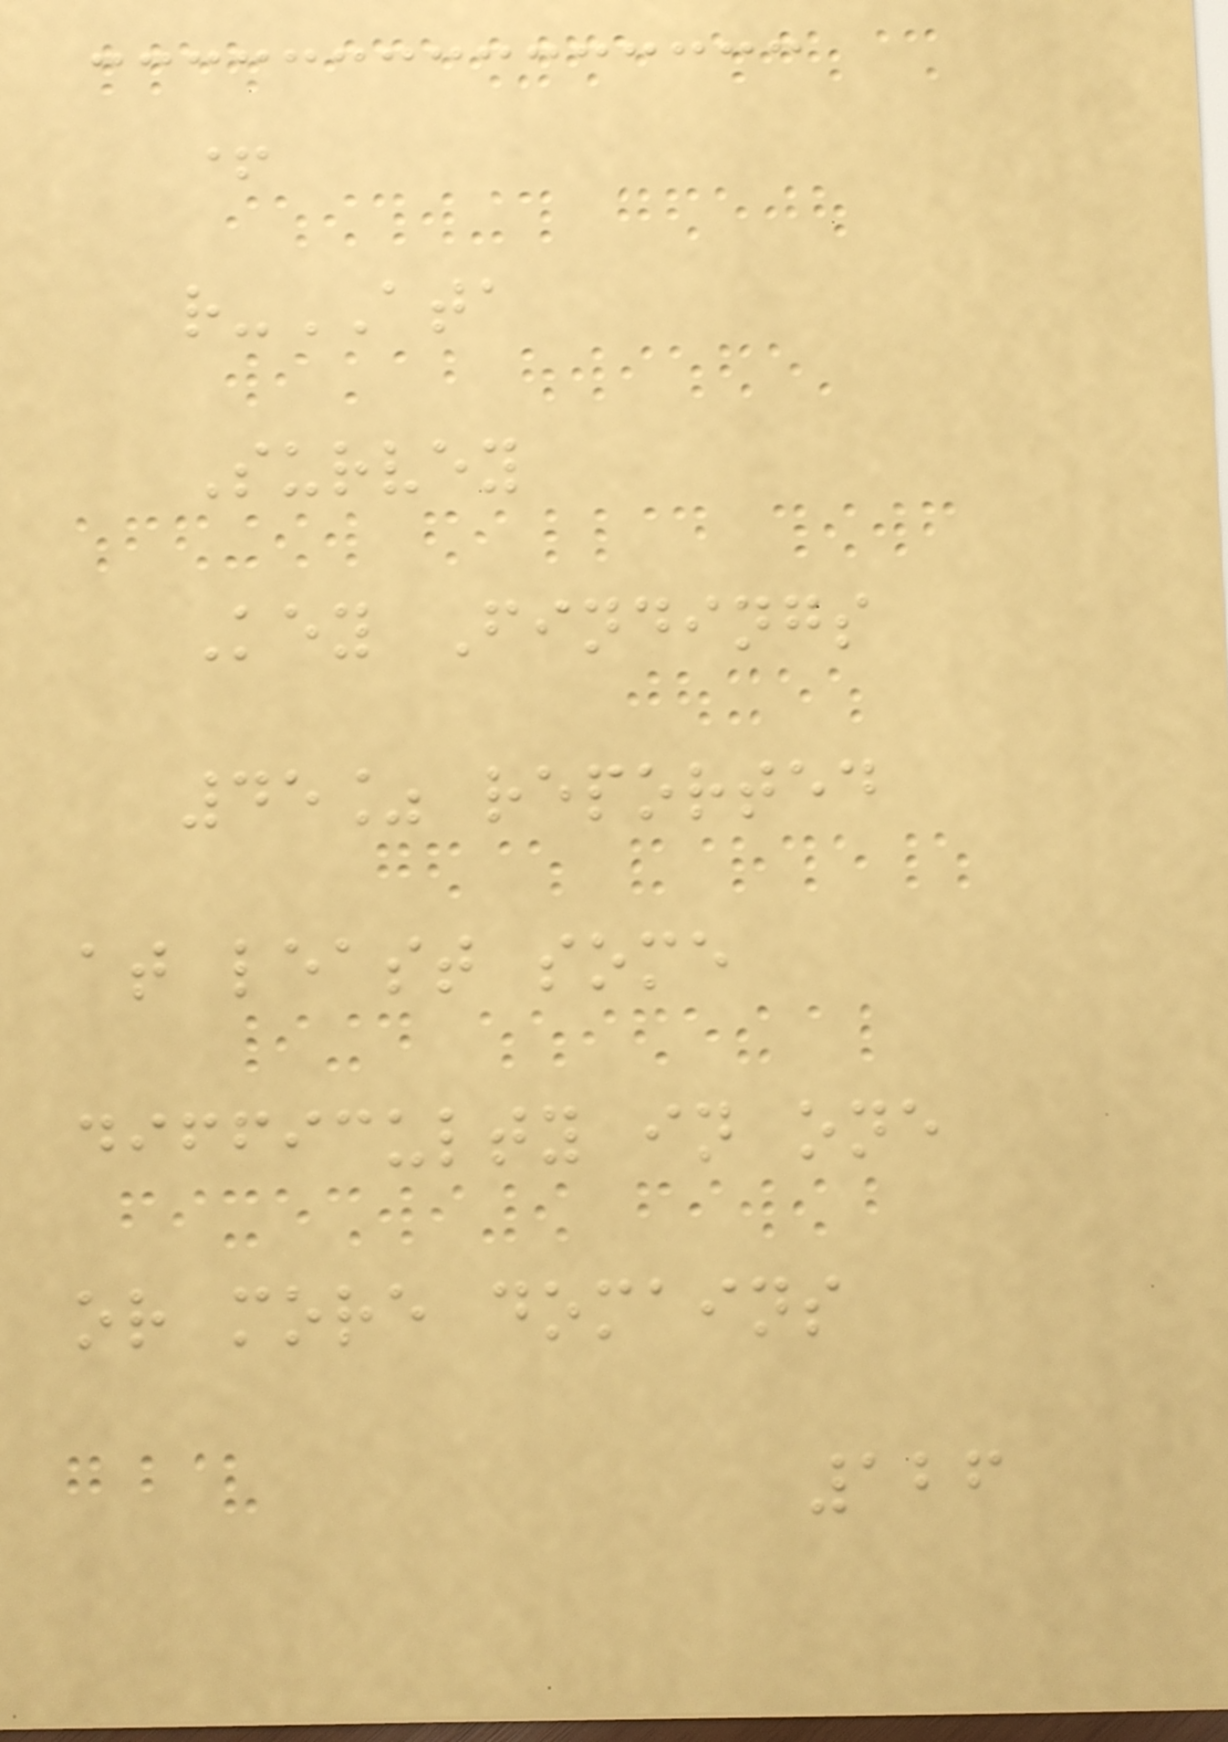+
r-ATA
Survey
Key Findings
45% reported
at least some
difficulty in one
or more domains
126
